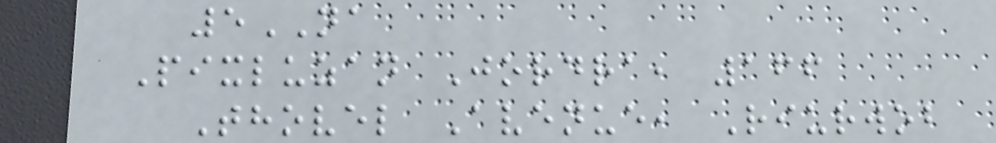5NA
Pixluzan Jordra, 166
Thovel Avenue, Riurwob
